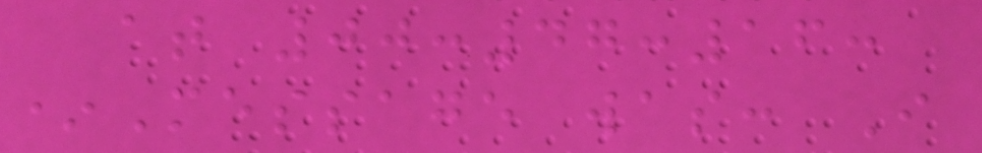at 00:47:16:
*Message was: I
